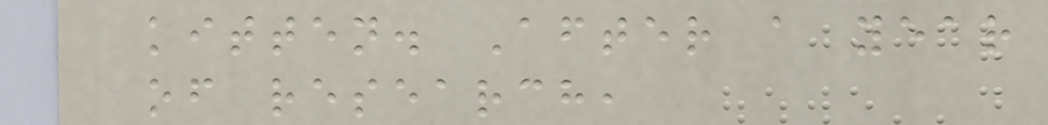kitten. After a year
of research,
